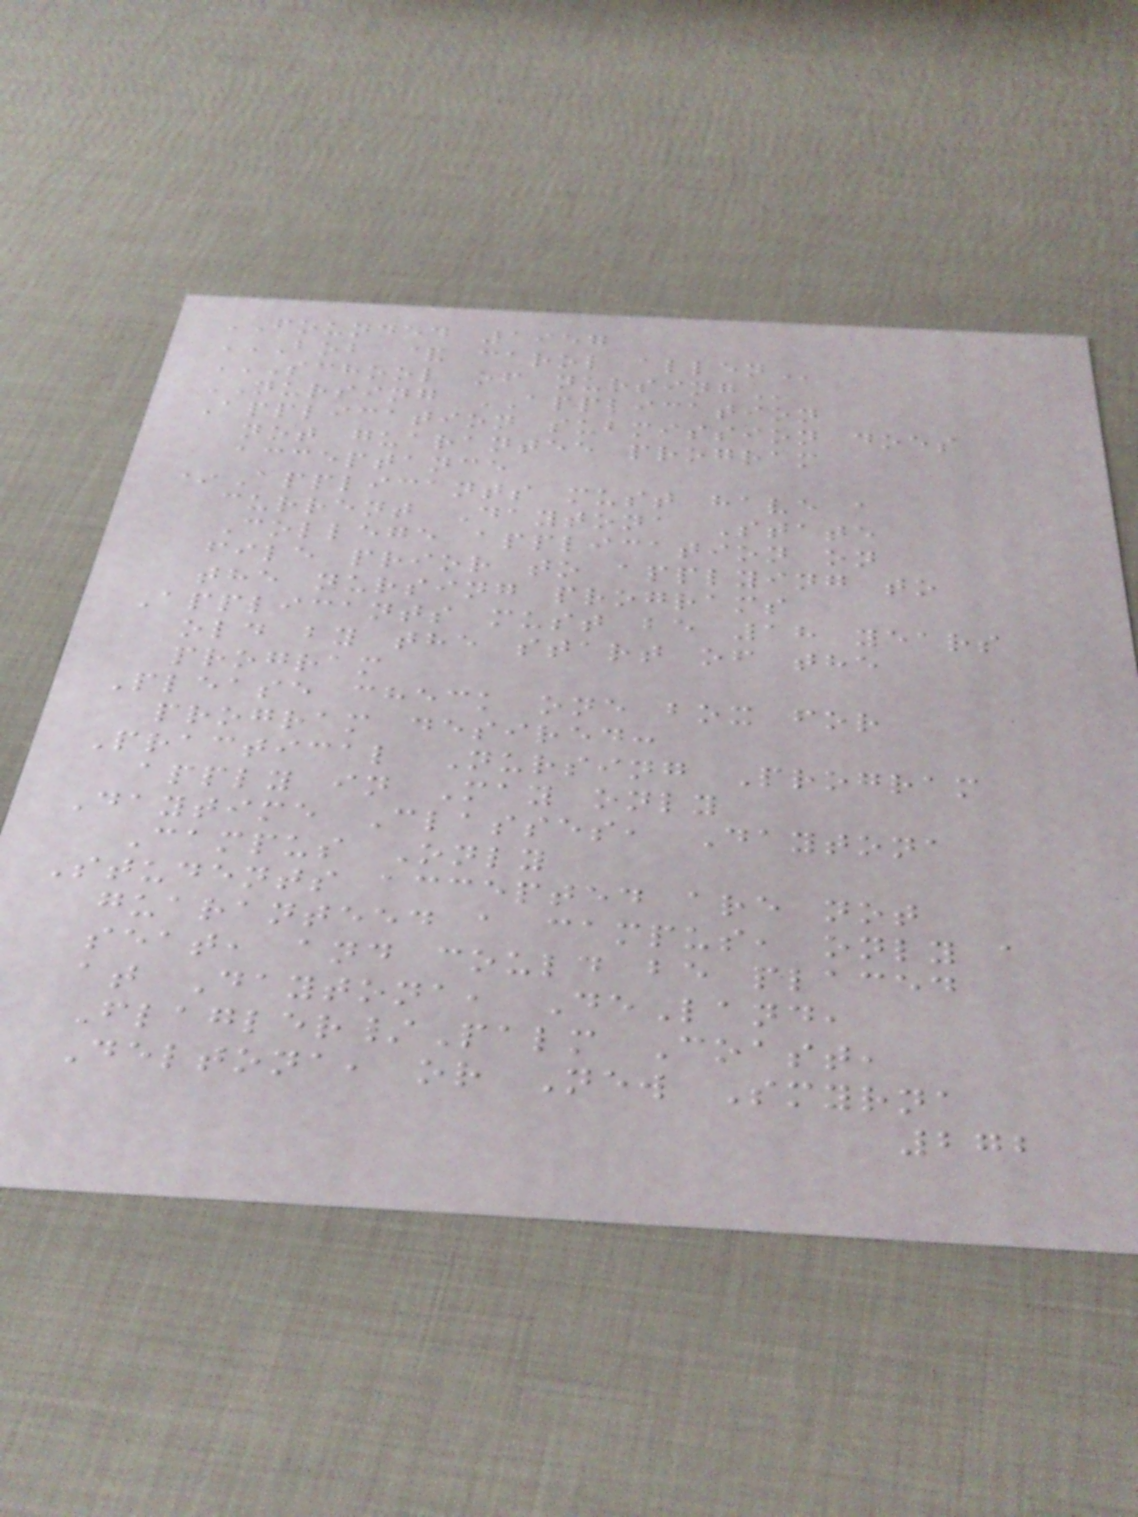FOUNDED 1957
BOB & CAROL ALLEN
SCHOOL OF NURSING
NURSING APPLICATION
Application submission does
not guarantee program
acceptance
*Applicants must have a
current Daytona State
College application on
file prior to applying to
the nursing programs
Applicants must be 18 years
old by the start of the
program
Please check one box for
program desired:
Practical Nursing Program
apply in May only
Daytime Classes, Daytona
Campus Only
Students accepted are not
guaranteed a campus, only a
seat, and could be placed
at Daytona, DeLand,
Flagler/Palm Coast,
Deltona, or New Smyrna
272
